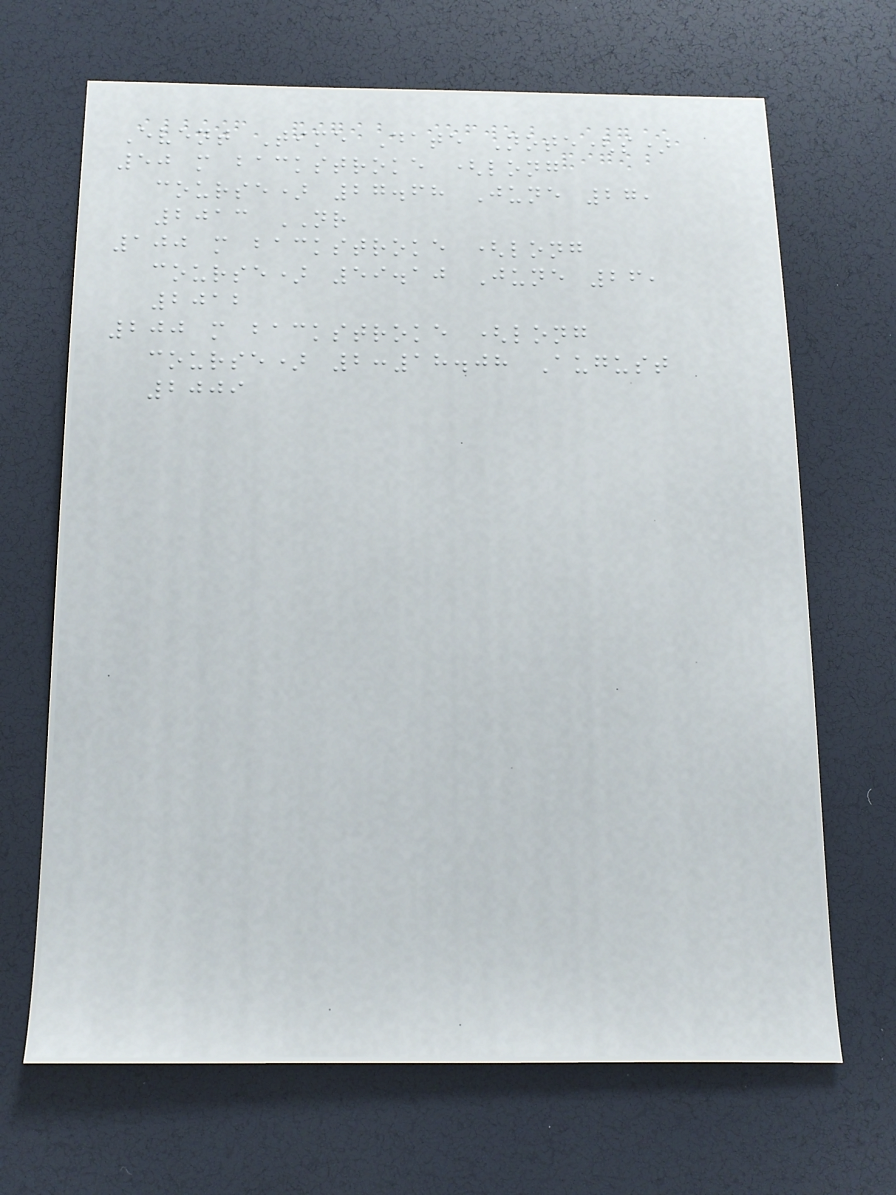Event Time Date Note(s)
50 m backstroke (long
course) 27.68 June 27,
2013 NR
100 m backstroke (long
course) 59.10 June 26,
2012
200 m backstroke (long
course) 2:18.08 August
2009
